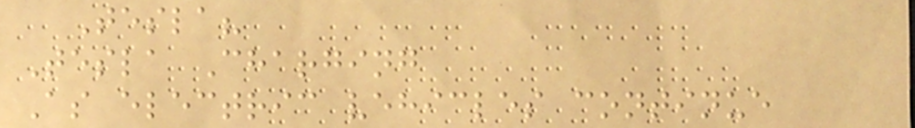Tesla?
Tesla Charging
As electric vehicles continue
